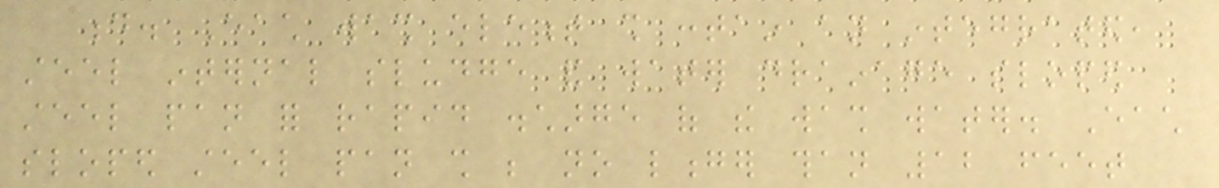d. Each wash element shall contain an integrated,
steel internal sludge and water drainage sloped
steel pan for rapid discharge of the wash water. Each
sloped steel pan shall be no longer than 12 feet
